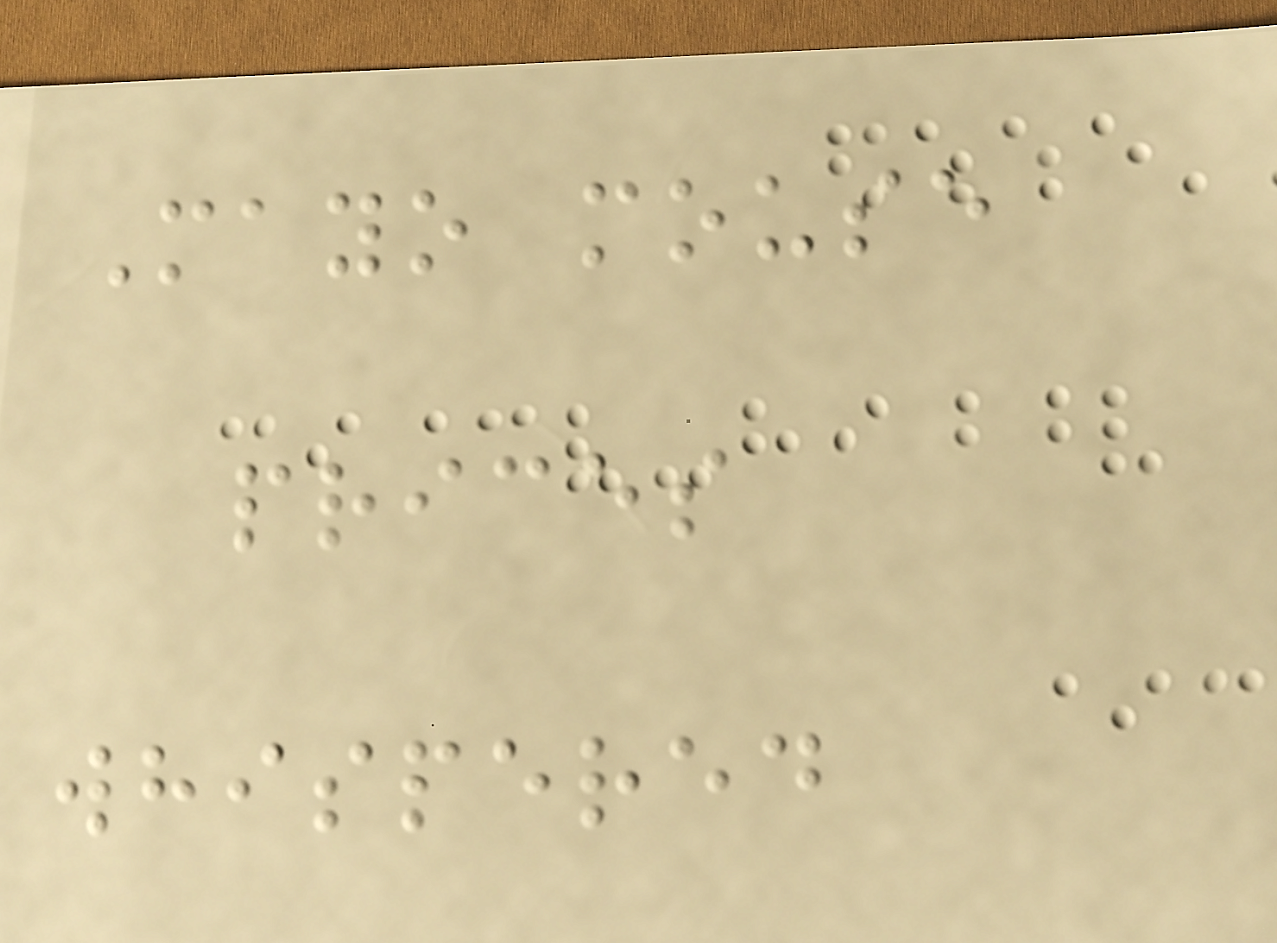Mayo mouse
prices
whispered
